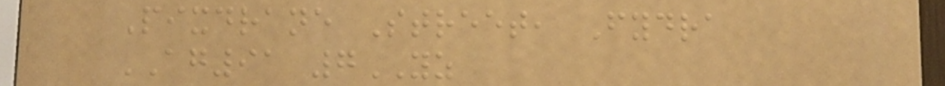Pixdrane Street, Fydra
AG91 7YZ
